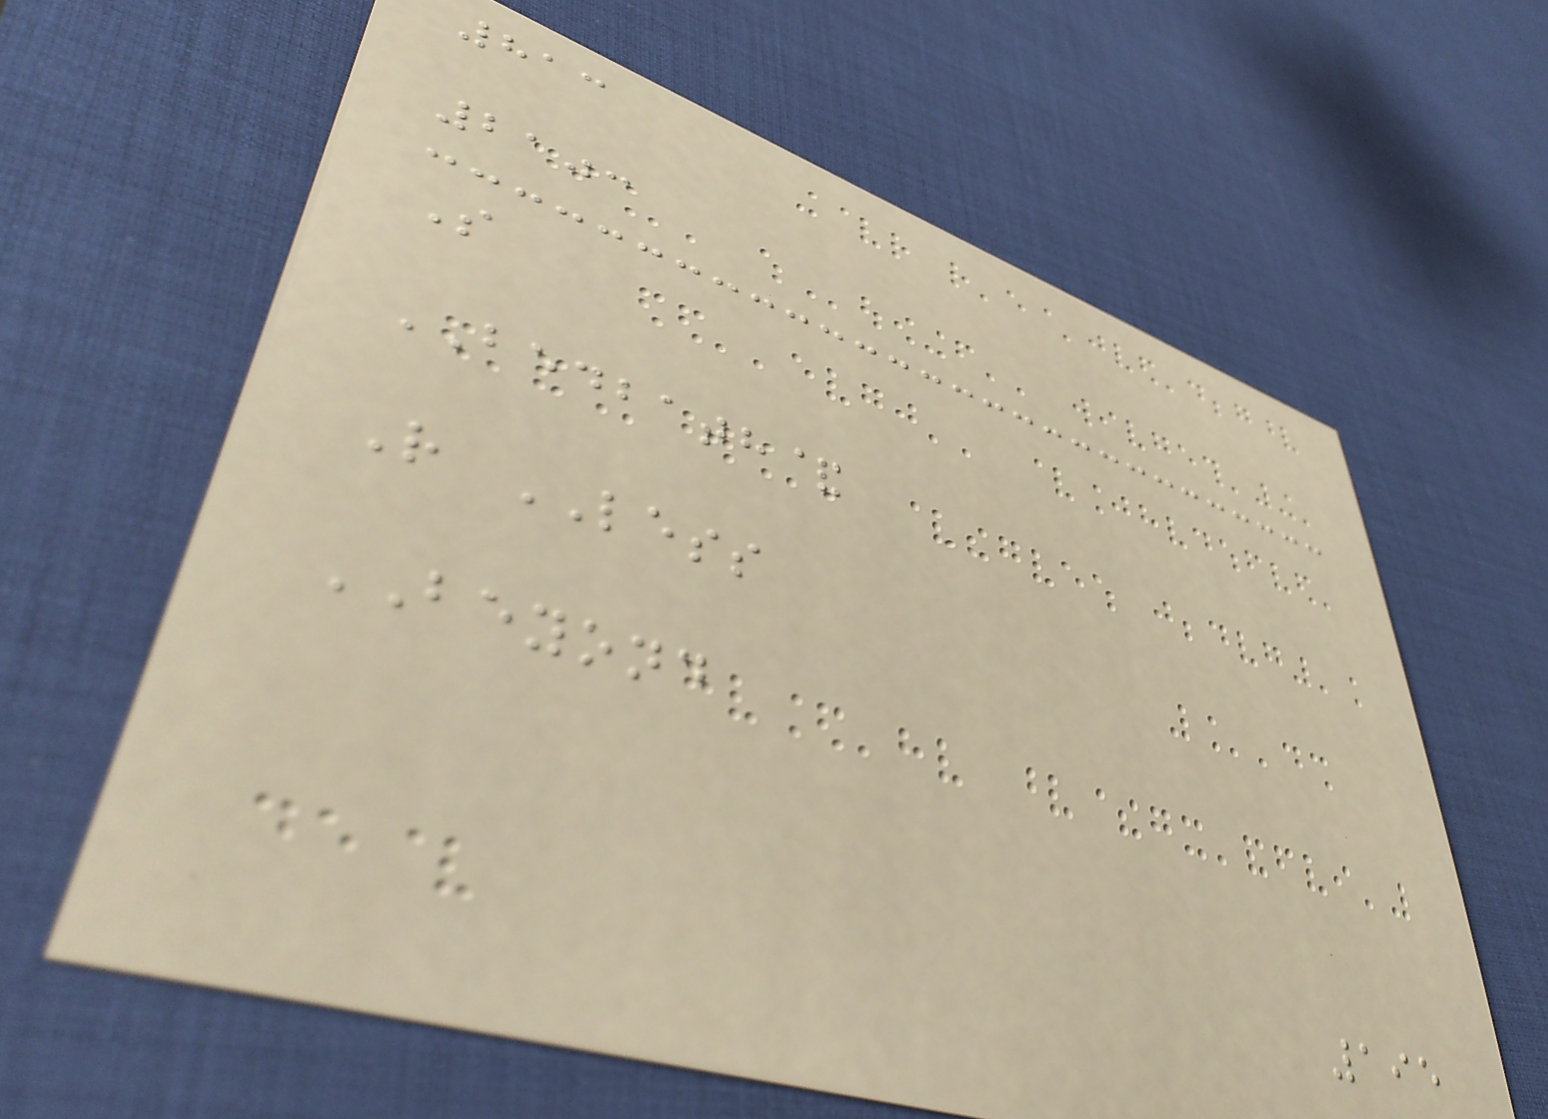813
2103
S
BEDBATH&
R LESS
BEYOND
195
